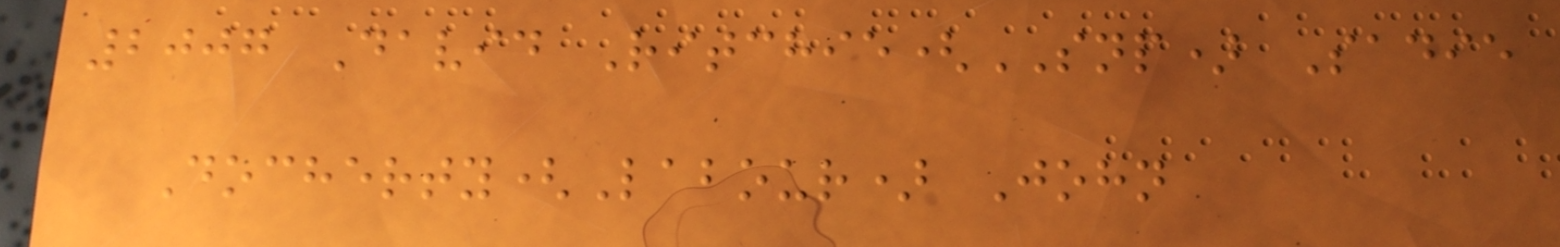2007 David Ritchie(SNP) Sadie
Docherty(Labour) John
